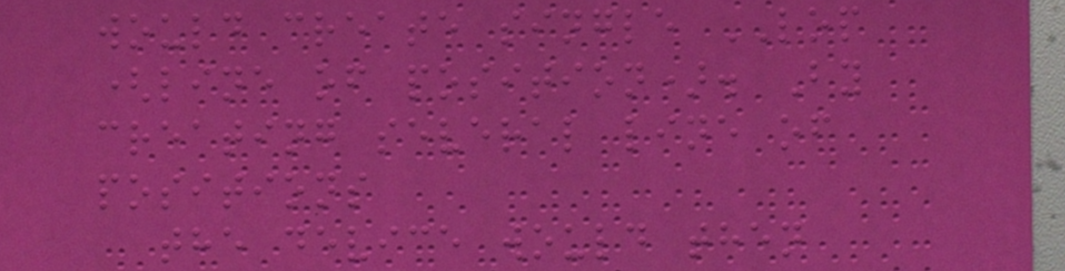would create single LOP
(line of position). By
creating several line of
positions
the device would then
